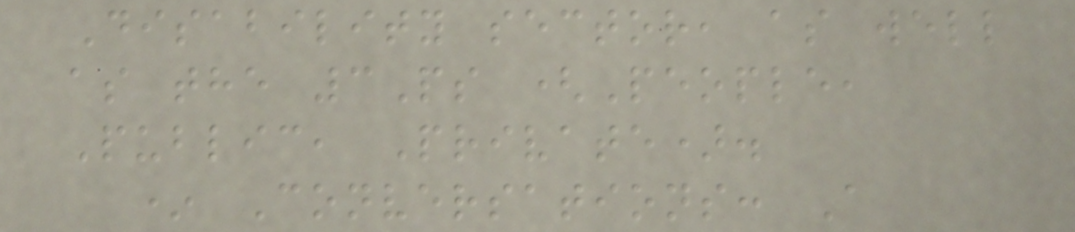Disability sector, as well
as the 3Ps (People,
Public, Private).
* Conversations: A
